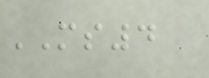MS4
